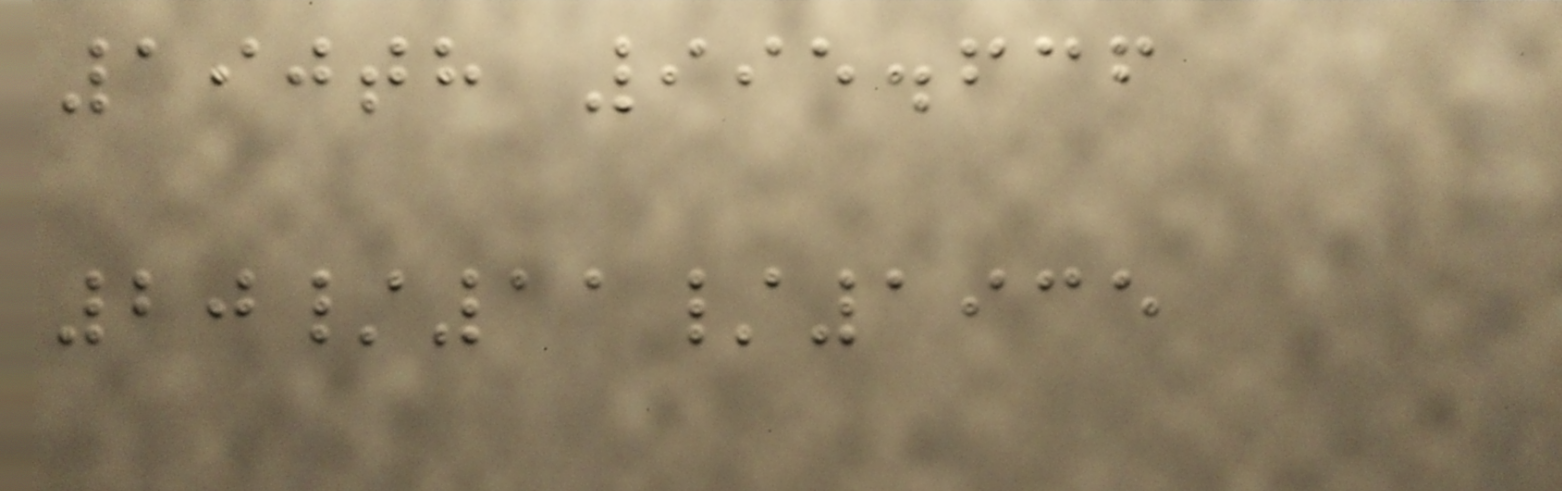190th 995.636
20/11/1935
